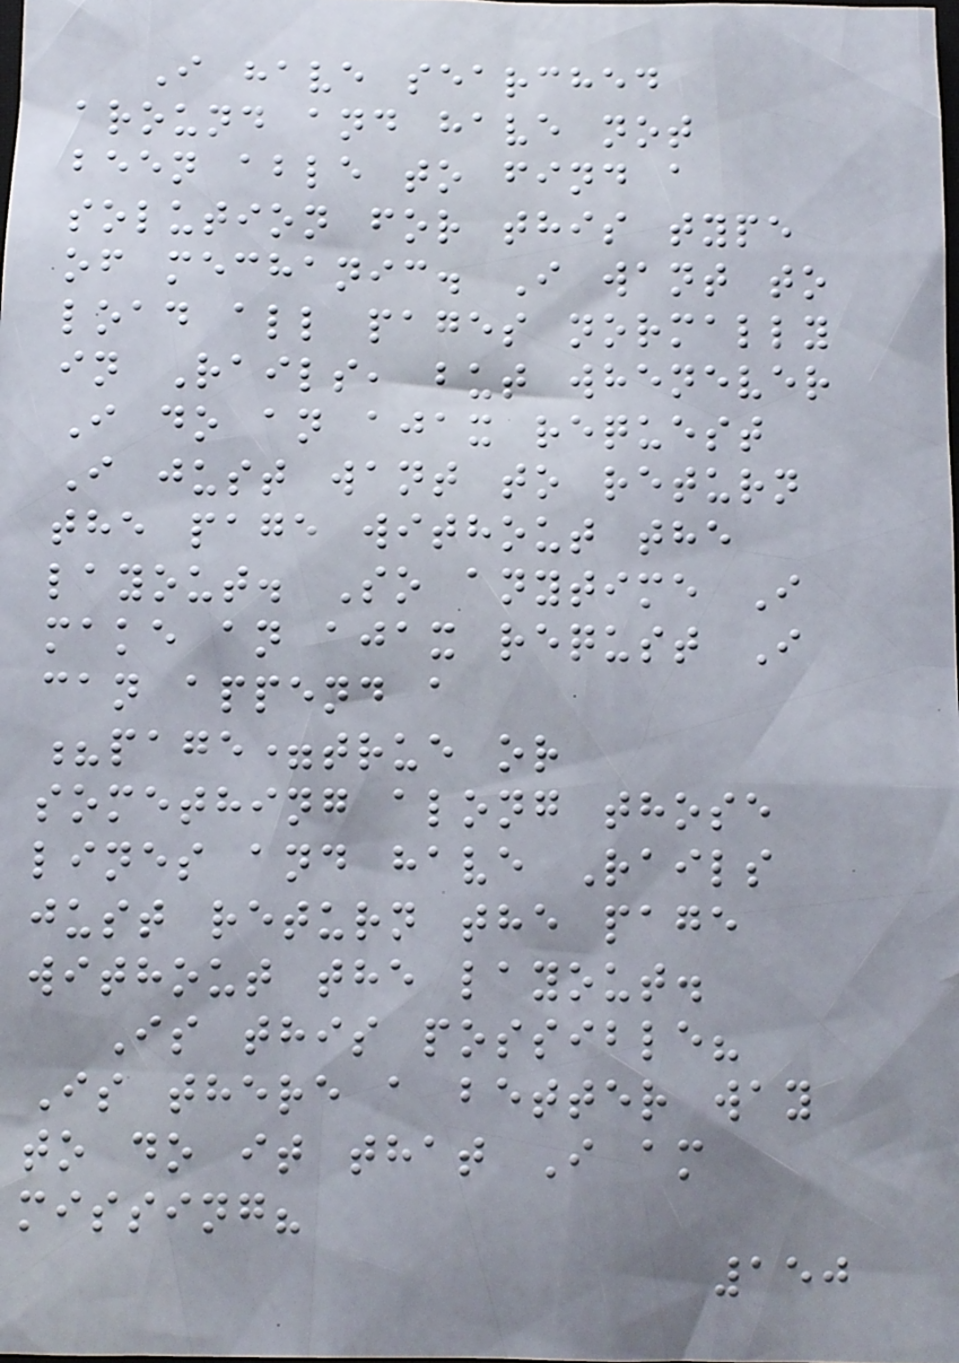I have searched
around and have not
been able to find a
solution for this type
of mechanic. I want to
load all pages normally
in Rails, but whenever
I do an ajax request
I just want to return
the page without the
layout. So anytime I
make an ajax requst I
can append a
?page=true or
something along those
lines and have Rails
just return the page
without the layout.
Is this possible?
Is there a better way
to do it that I am
missing?
150
